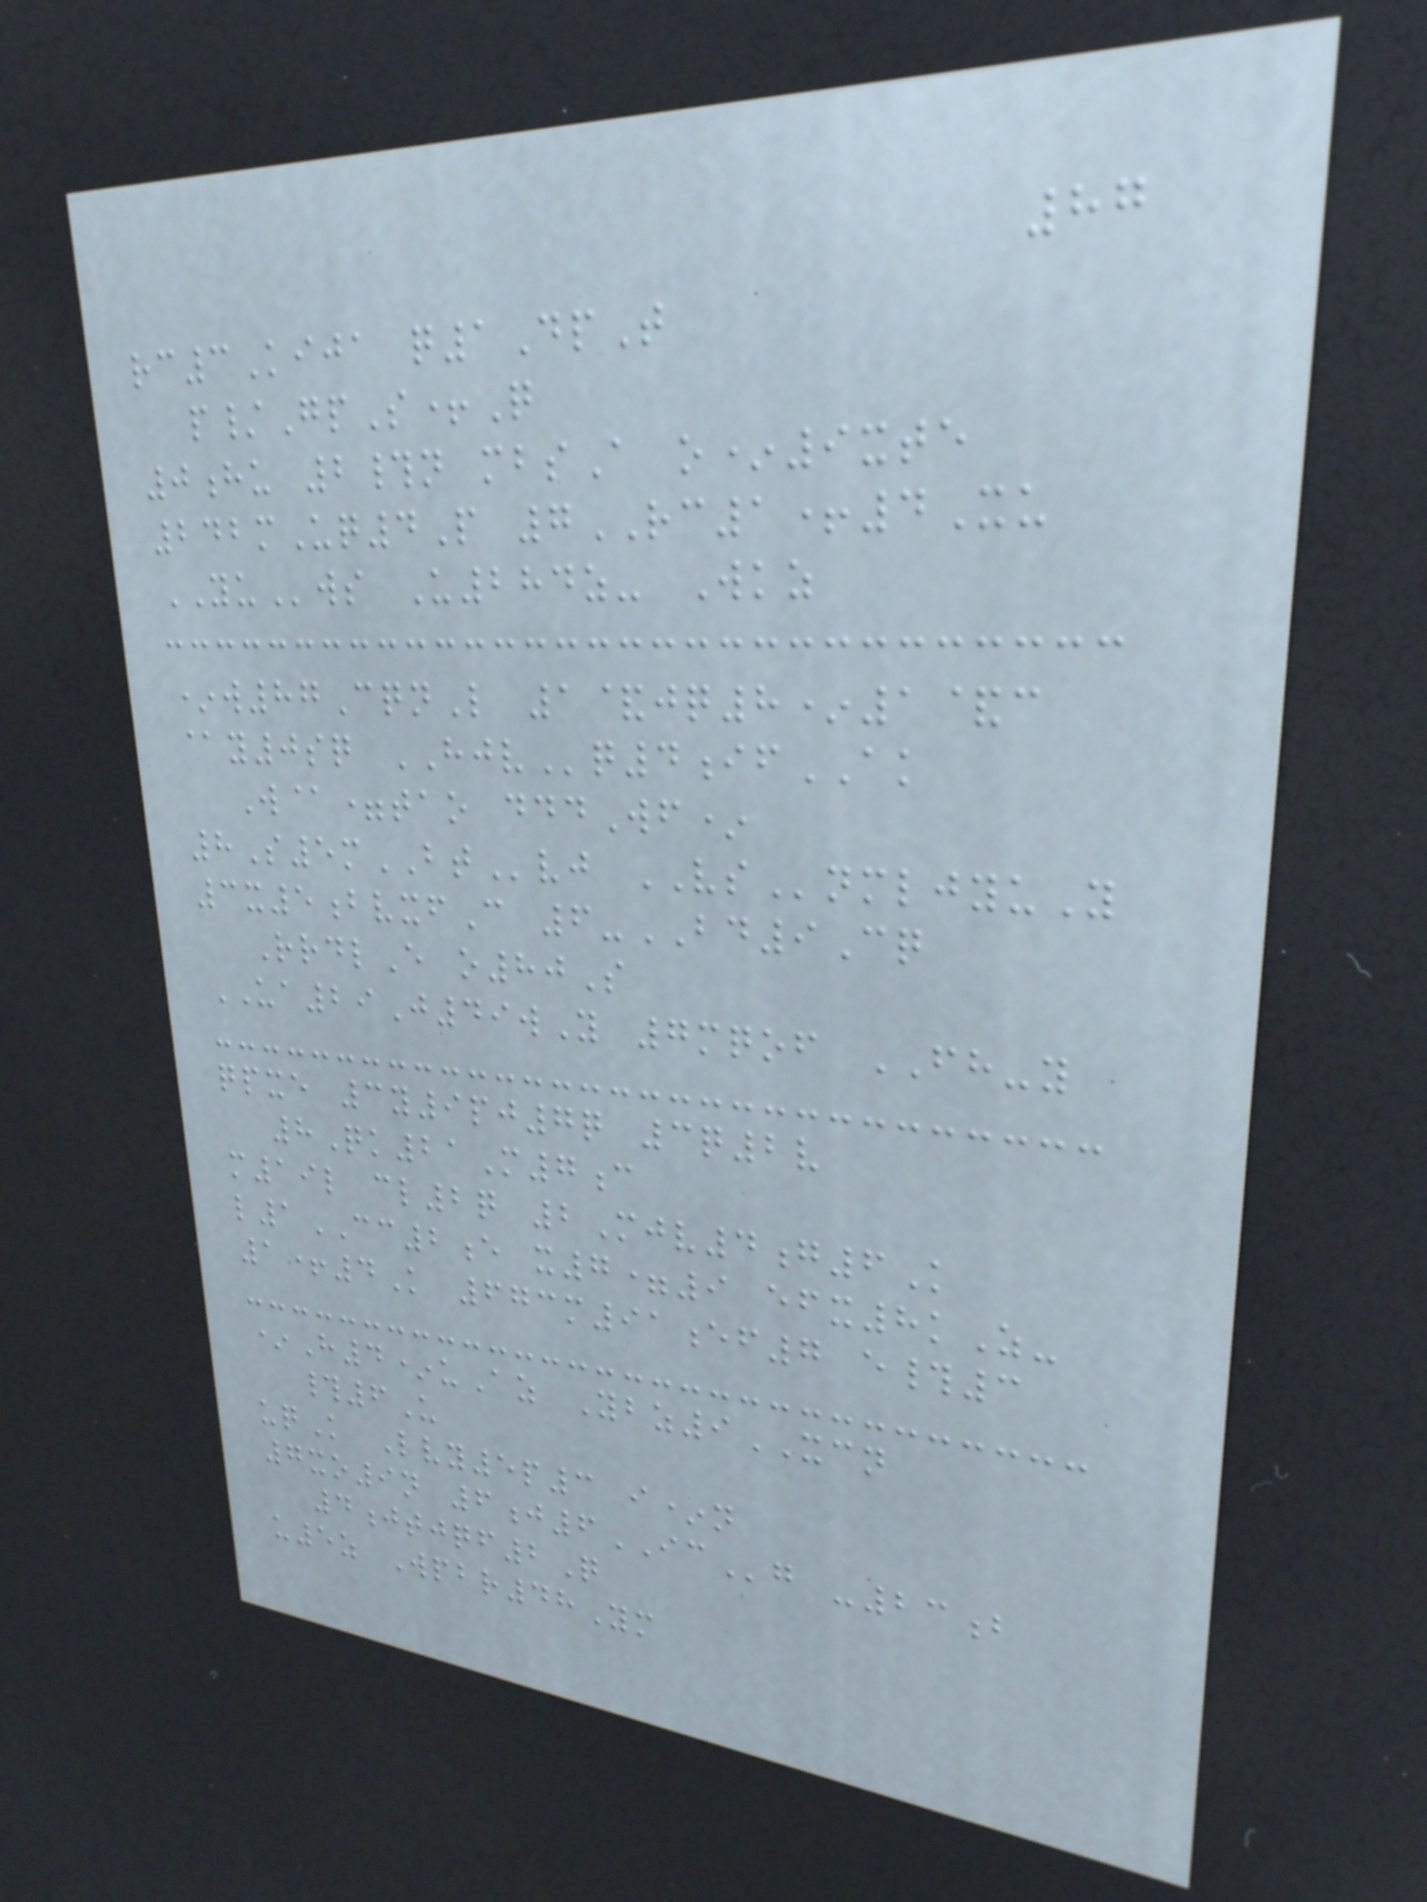87
rc3Kija q1DpT
p/GpS+Q
0hu 2#n mbsA o*9xte
242mUq4P 7RC1+4Xu
YUws U284z- Wkz
*w87CqnL 1&jq8*1&c
@y0sq HJVq4ifAK
W@=tao dddWf*
8S5mBTvj VSnmljyuY
3x5bvxfC 6-BD9Cq
RrdlE o80S
UA29J49wY 7mqof FH-y
qpxe 3y9pj7q 3q2v
8Qk21M7c
m19l cl2q 2Mjv4g6K
l1CC2e x7=9 efx8kZ-
1+4K 673m91ef7 e#3
*H4*uAz Ybz9XCN
#6U
uqK Lvy5p3 i*n
7xo9n 6j6ICg -23b
4jtjqf2Q
u5z Wpbr48Ym
